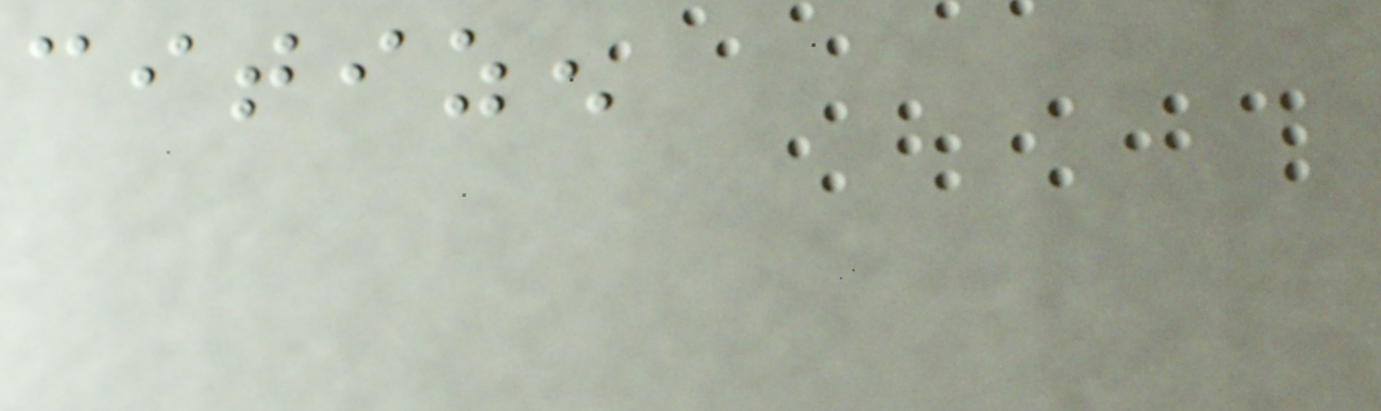citizen
